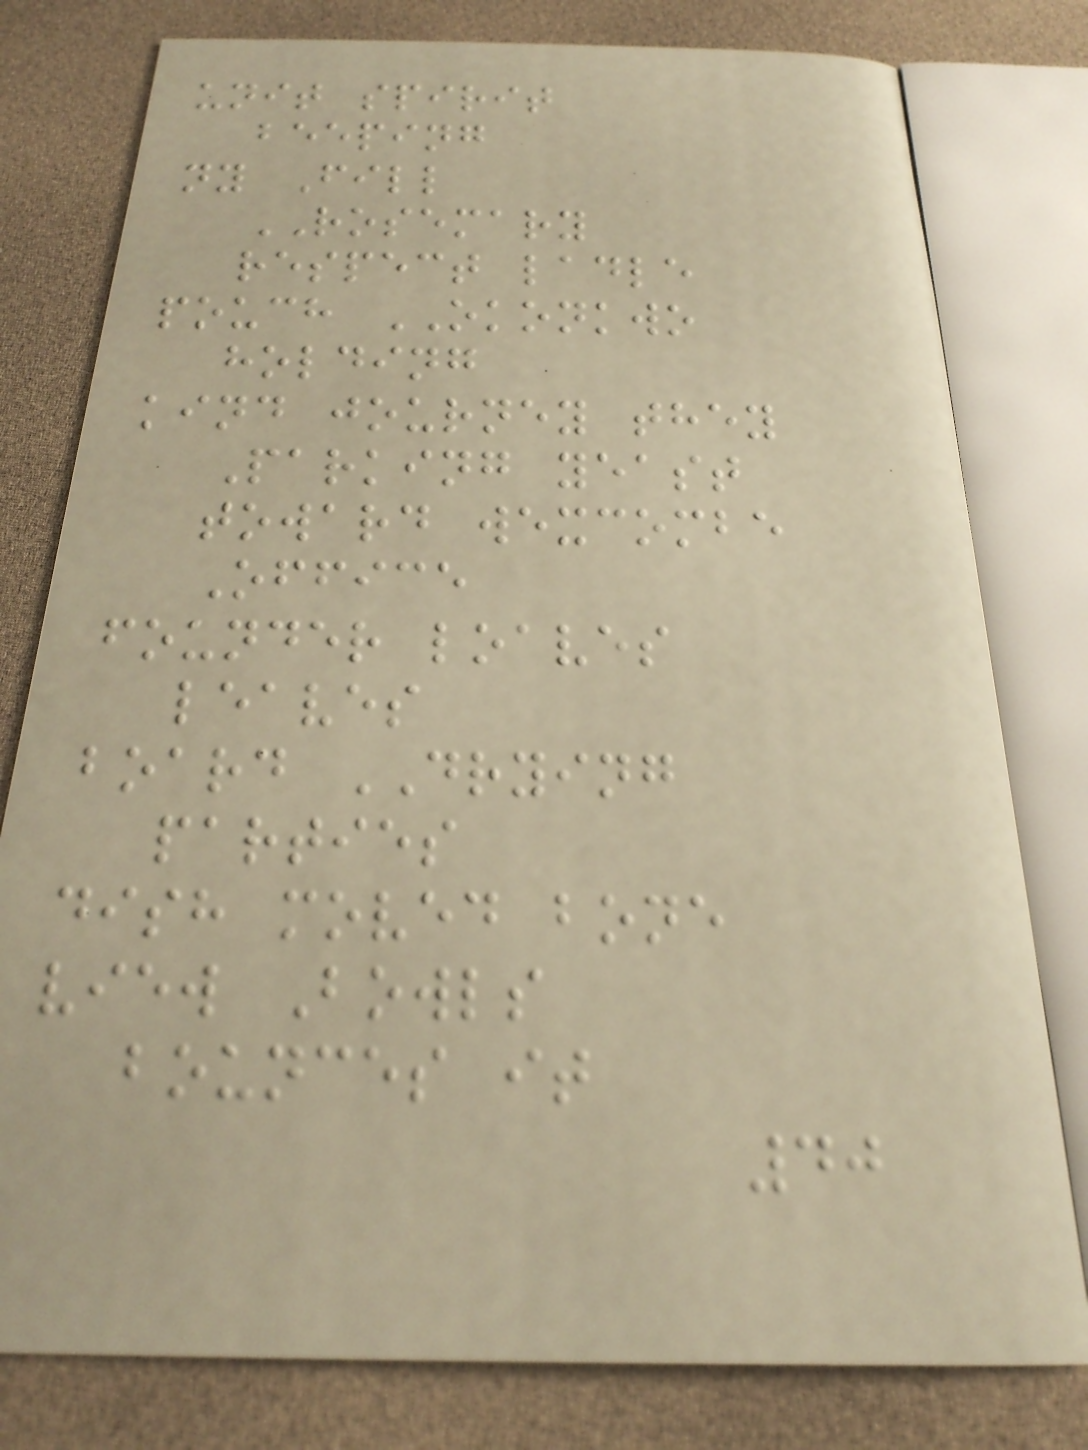unit spirit
beeping
ny Fill
ROSEMARY
respect ladle
pouch OKONKWO
holding
kind journey they
Parking yeast
toward wexcombe
Office
founder loaves
leaves
board DRYING
parties
dish moved bone
view Bowls
bounces it
40
